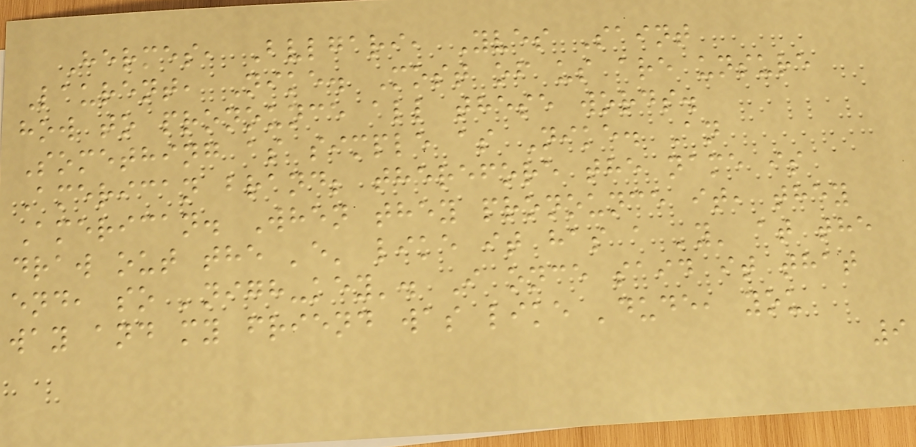Hermes, Bvlgari, Yves Saint
Laurent, Nike. Most of us are unsure
how to pronounce all these words.
Something as simple as Nike. An
American brand; therefore the name is
American. When they pronounce it, they
draw out the 'e' like it has a 'y' at the
end, so 'nigh-key'. I once said it that
way and my friend was like 'dude, you
9
